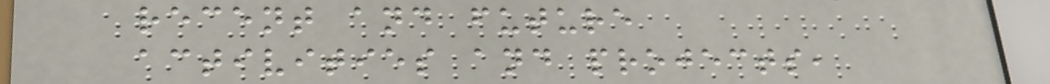recent and future
activities and projects,
